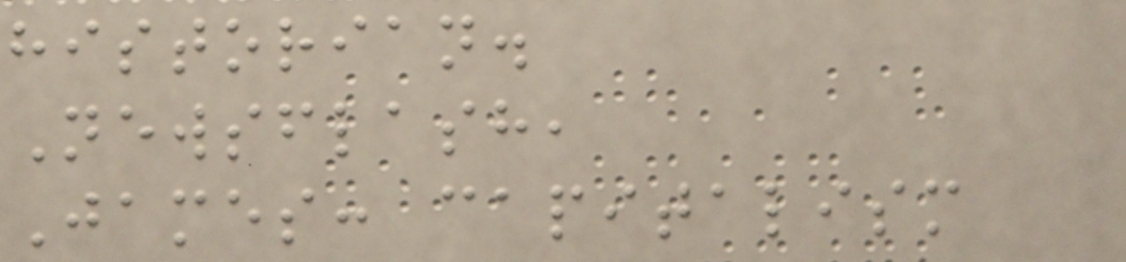historian.
Newsflash,
James: capitalism
